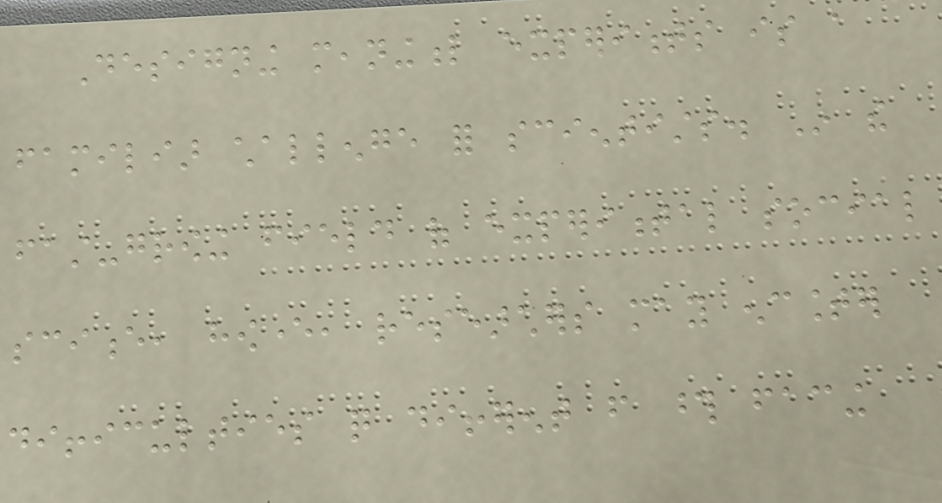Designing meaningful experiments is a
familiar challenge for scientists. In the
fast-growing field of experimental social
science, however, researchers may encounter
difficulties quite different from those facing
